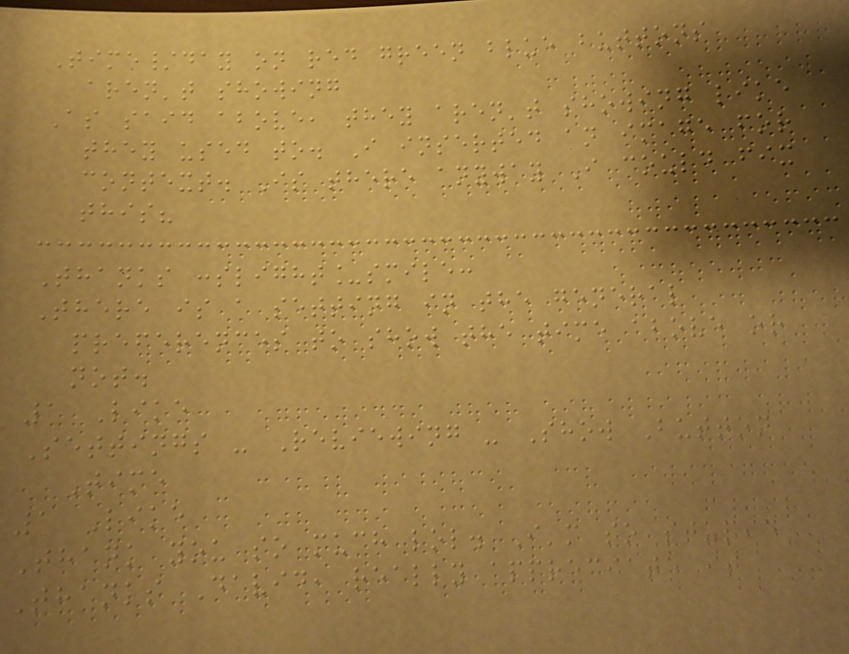Time/day on red green blue buttons
aren't showing
As said above, they aren't showing like
they used to. I inserted an image for
context. Is there anyway I could fix
this?
Thanks :slight_smile:
There is a setting in the general
preferences to show the time above or
not.
1 Like
Settings - Reviewing - Show Button
Time
1 Like
Thank you so much lol. I'm so stupid
Thanks David, really appreciate it
